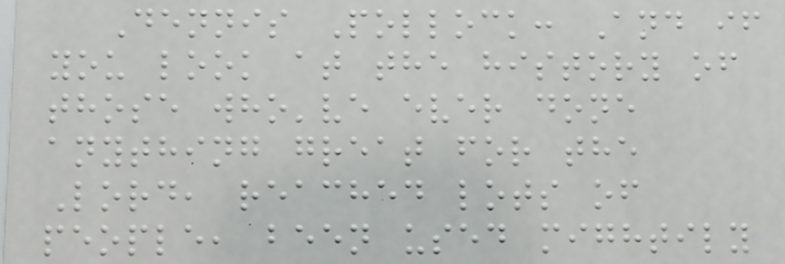Dennis Pollock: And if
you look at the history of
those who've ever done
anything great for the
Lord, reached lots of
people, been used mightily
